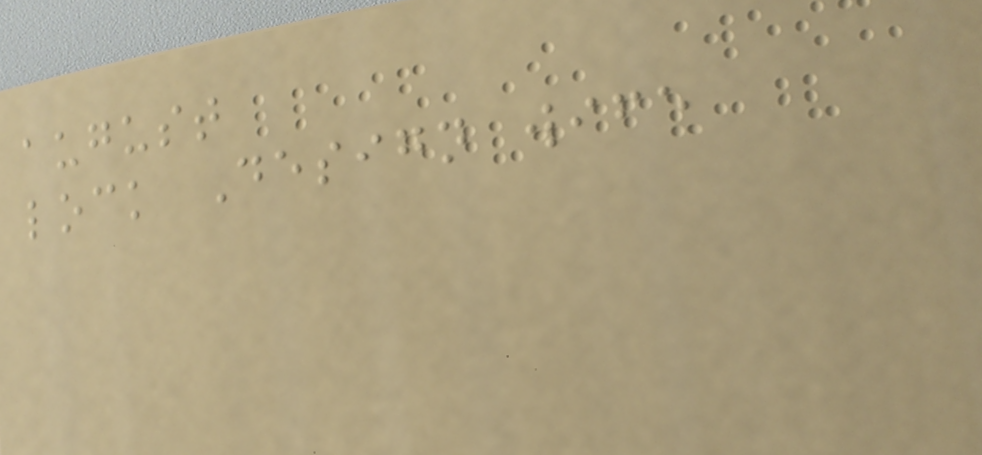august
lock Design wife
